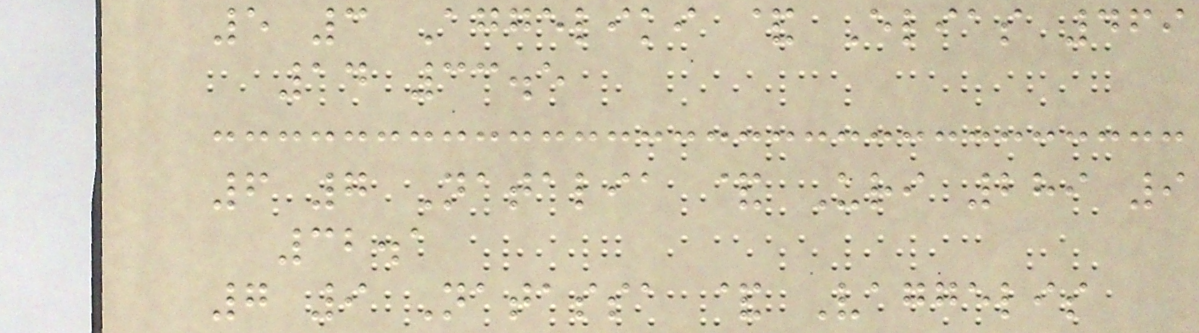5 3 Aggeliki & Elias 469
14 33.5
6 7 Natalia & Uri 289 9
32.1
7 9 Natassa & Vaggelis
